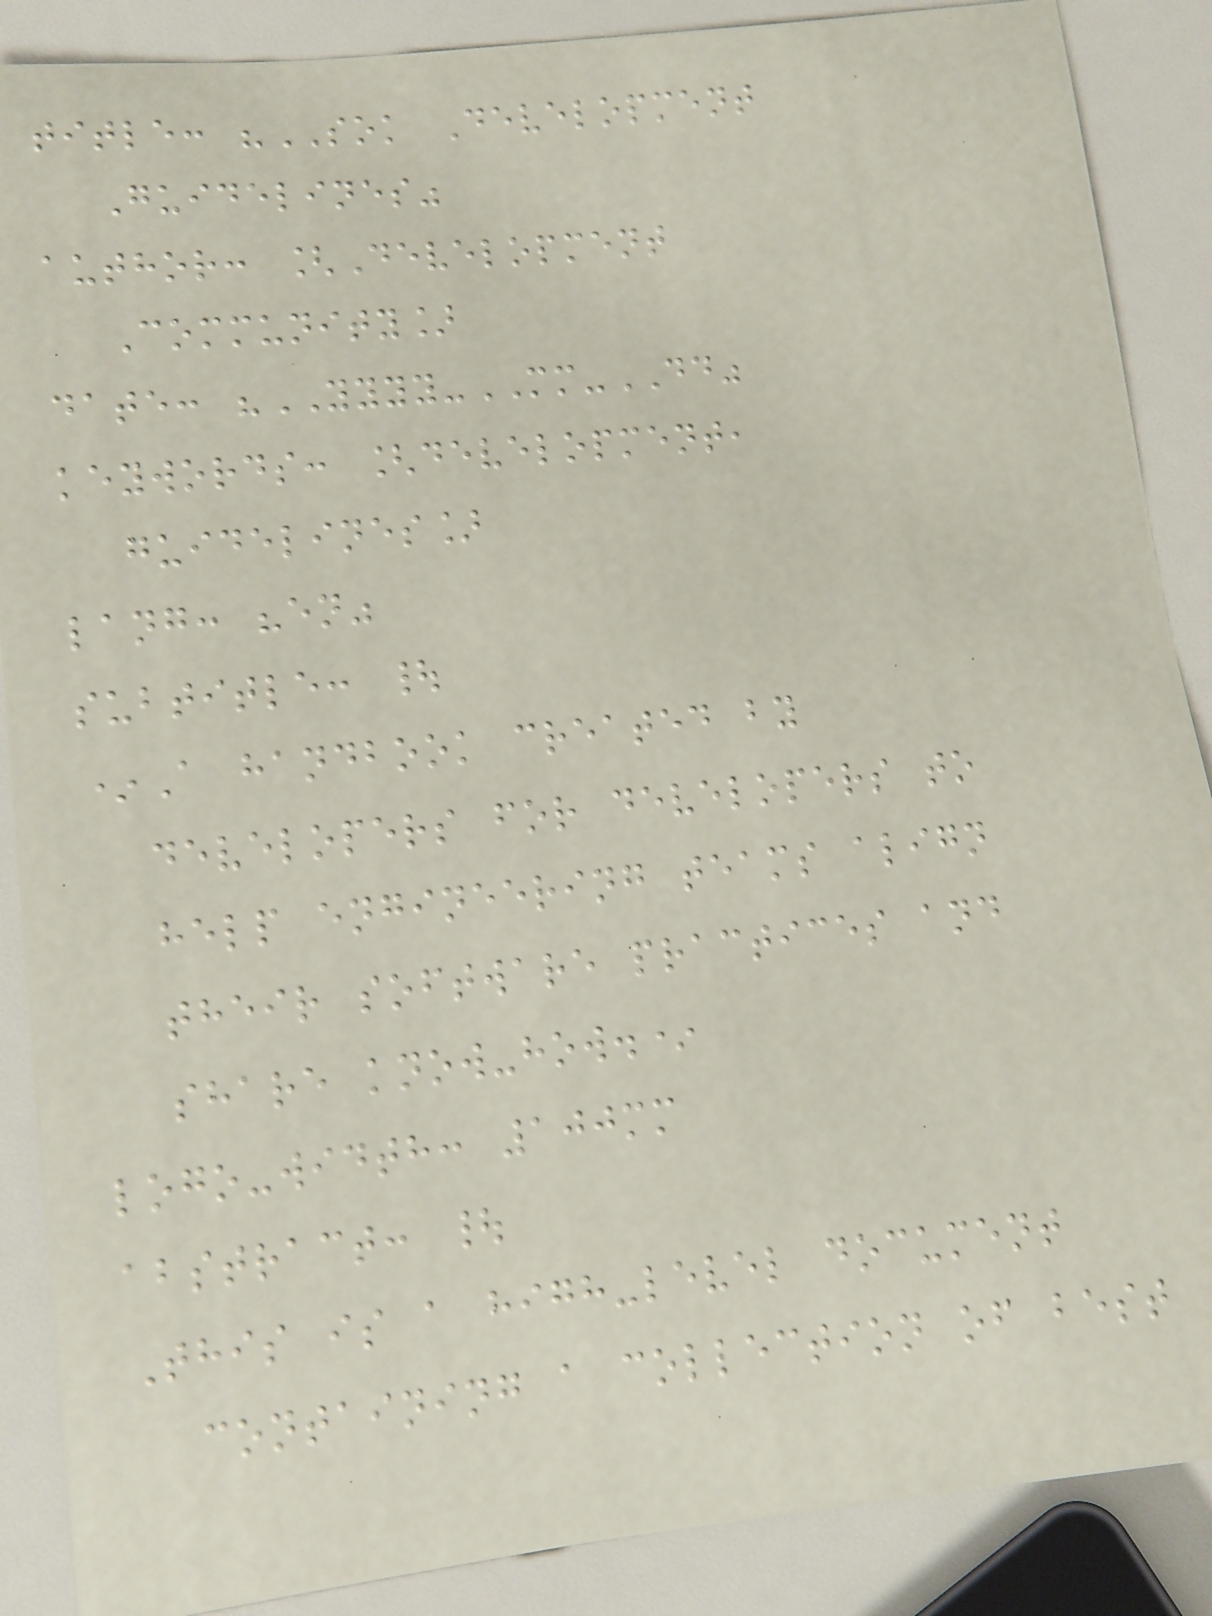title: "SOK Development
Guidelines"
author: [Development
Community]
date: "YYYY-MM-DD"
keywords: [development,
guidelines]
lang: "en"
subtitle: |
*A handbook created by
developers for developers to
help engineering teams align
their software practices and
share know-how.*
logo-width: 100mm
abstract: |
This is a high-level document
containing a collection of best
